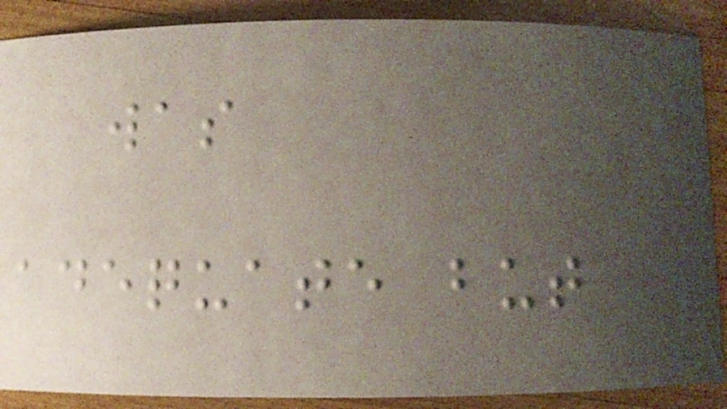was
adequate but
